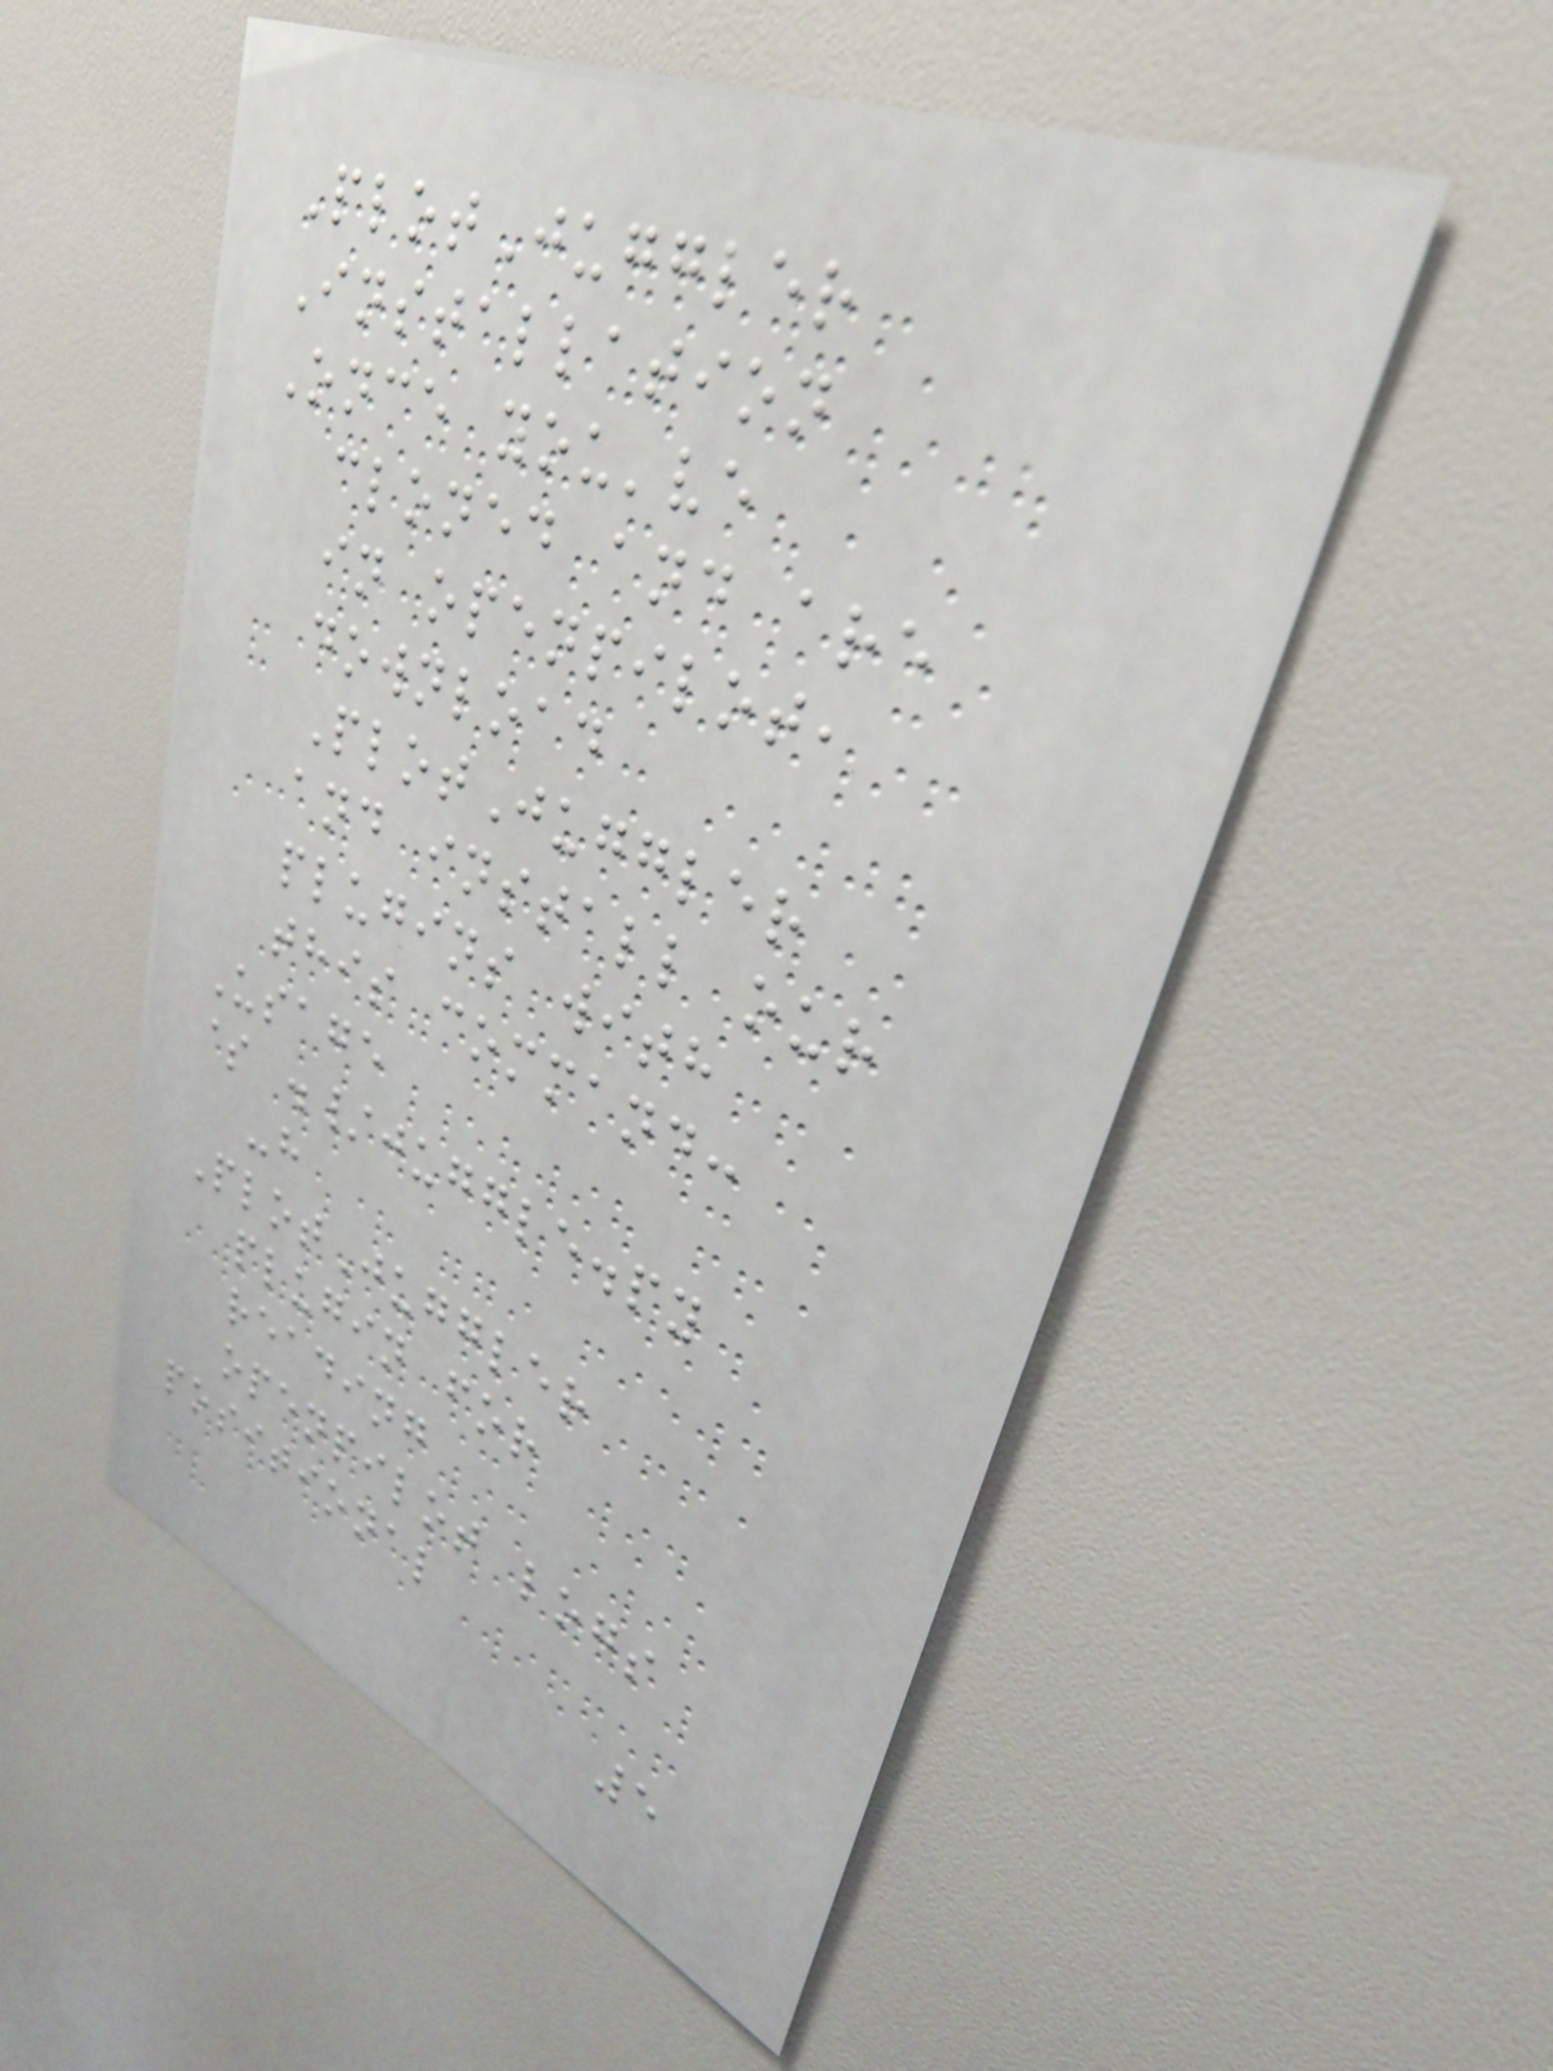PlotJuggler
Installation
Once you've
cloned and are
in openpilot,
download
PlotJuggler
and install our
plugins with
this command:
Usage
$ ./juggle.py
-h
PlotJuggler
plugin for
reading
openpilot logs
positional
5
